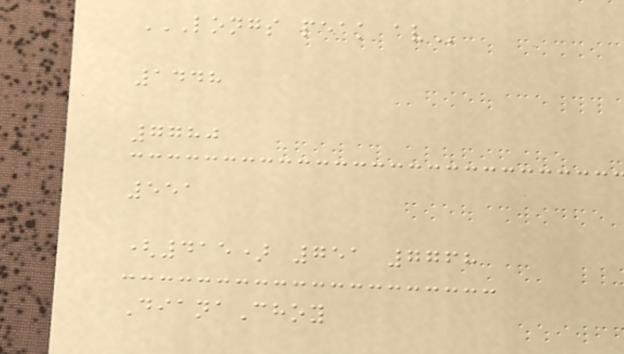LONGS PEAK AV
1448
7780
551
(415) 751 7768
DianaChoy
